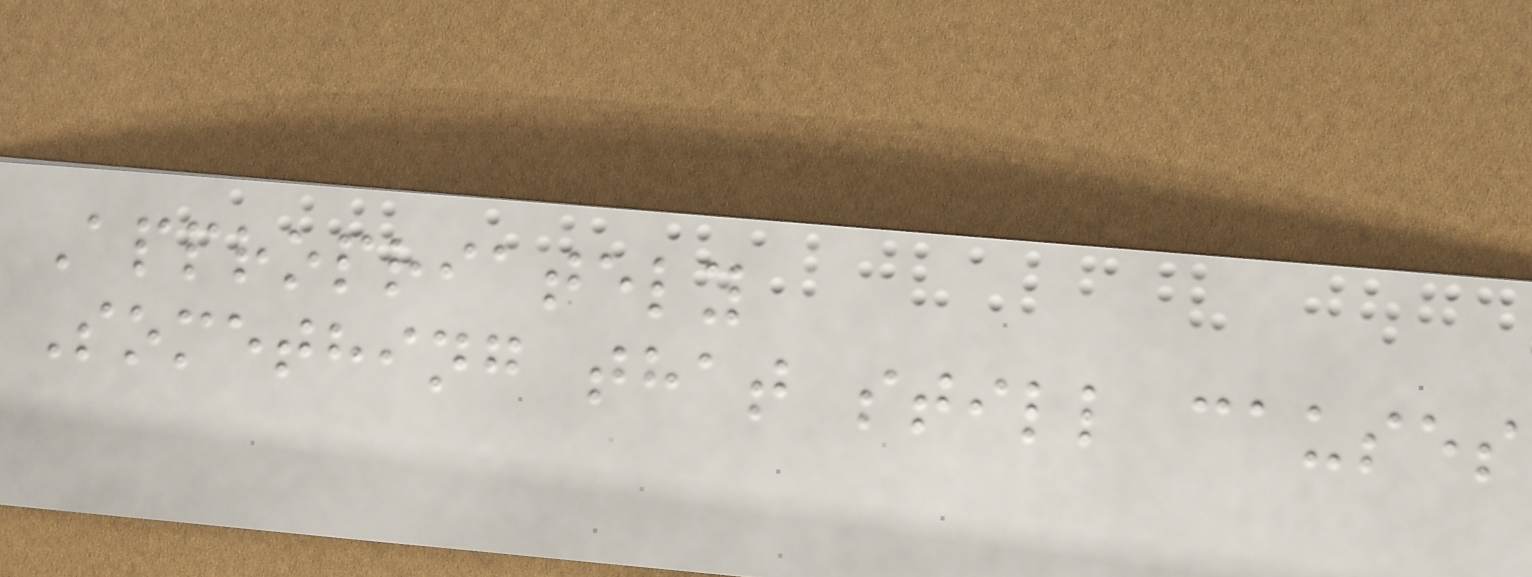Appropriately
Something that still causes
